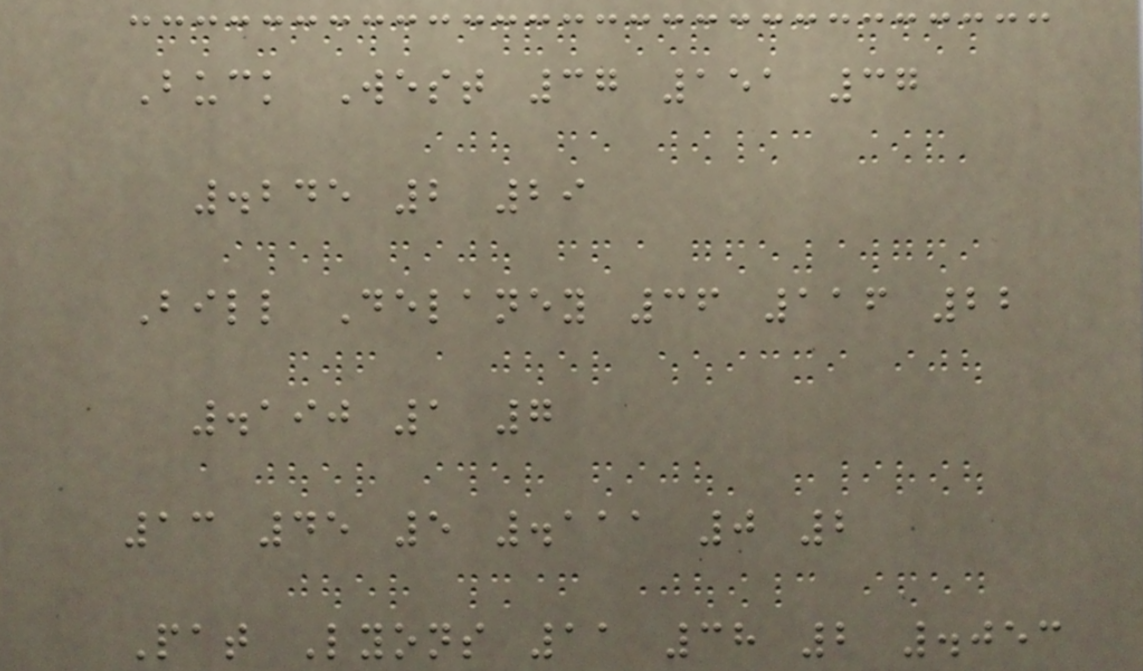Buck West 37 151 37
.245 2 29
Bill Delaney 36 116 22
.190 1 7
13 45 5 .111 0 2
Pat Lyons 11 38 2 .053
